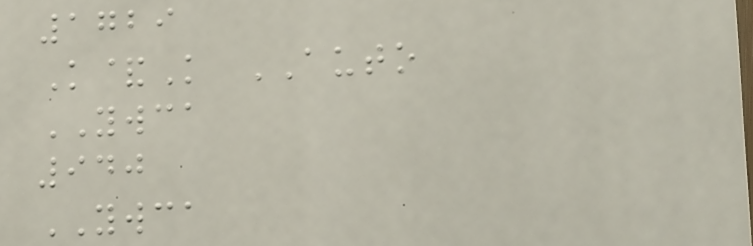1729
K&K AUTO
YWCA
940
YWCA
